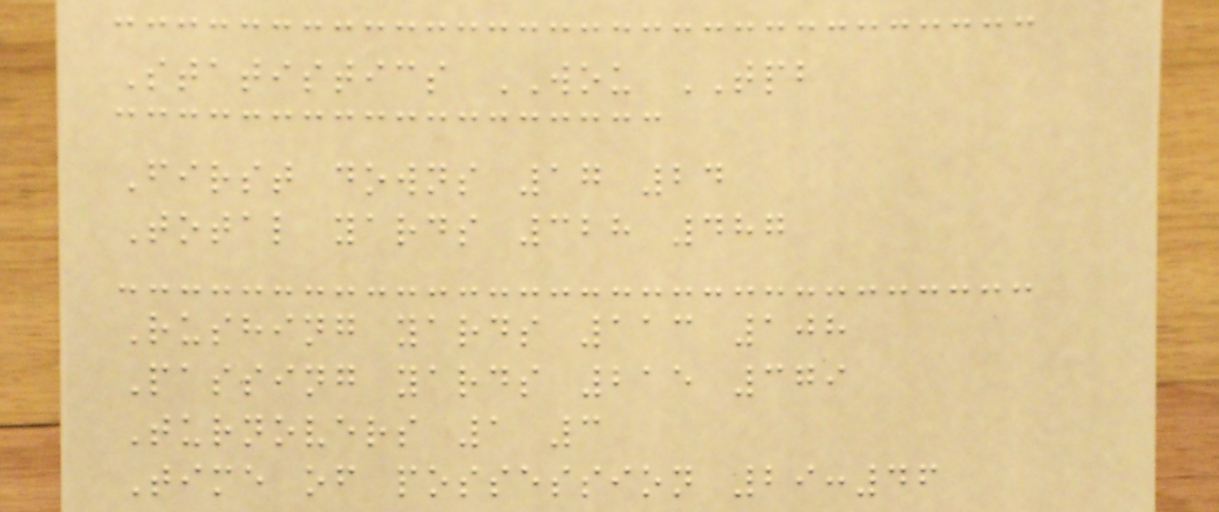Statistics WOU TPB
First downs 17 24
Total yards 328 487
Rushing yards 113 108
Passing yards 215 379
Turnovers 1 3
Time of possession 29:46
